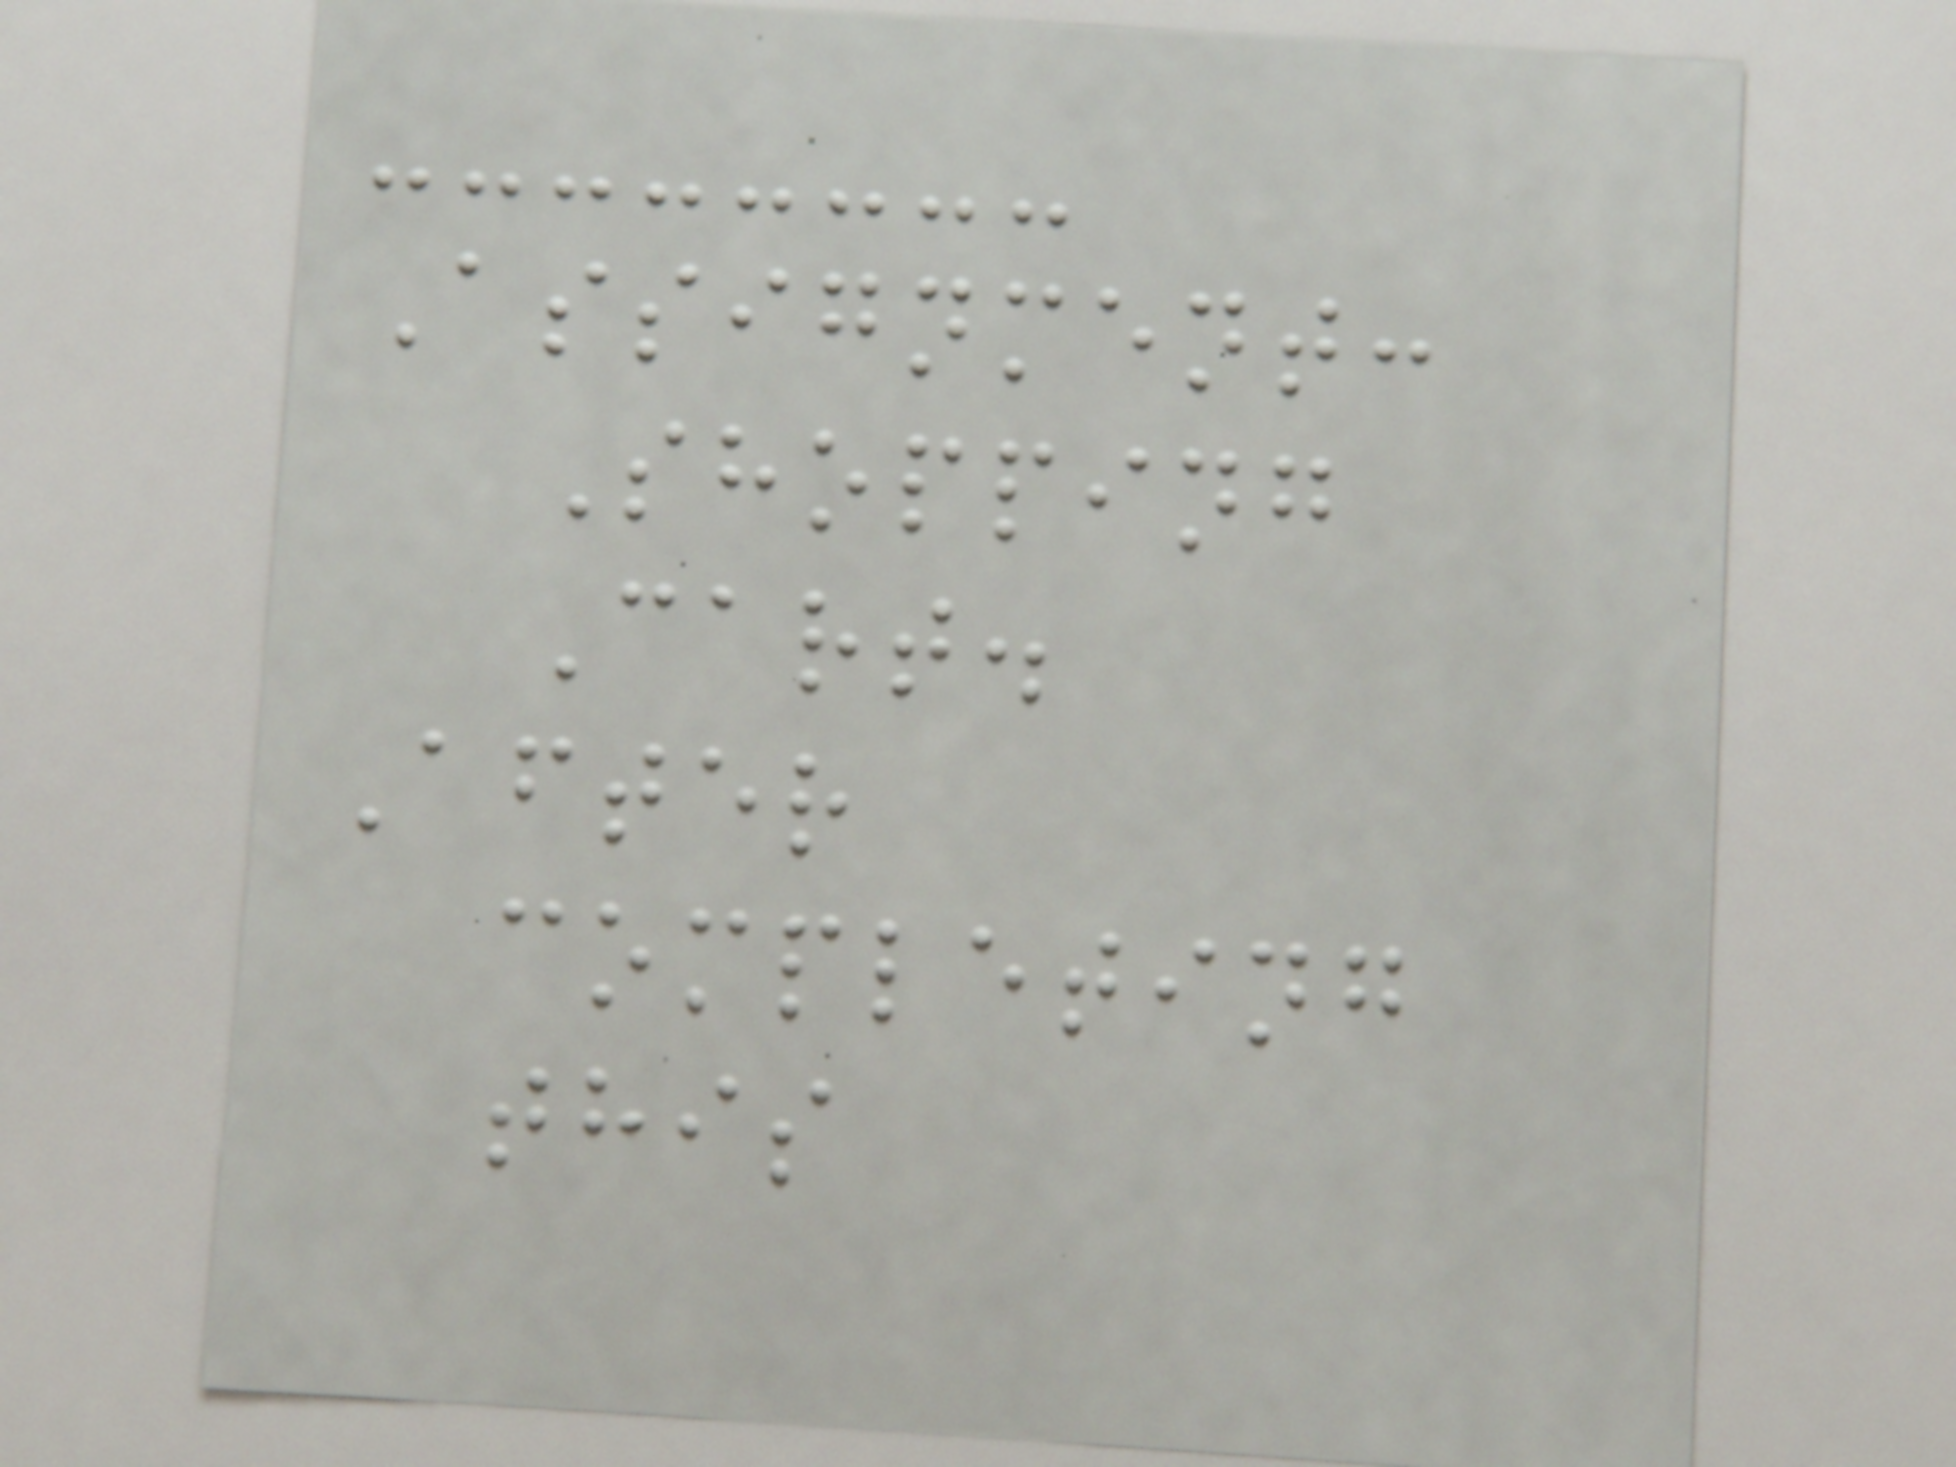Assignment:
Shopping
Cart.
After
completing
this
